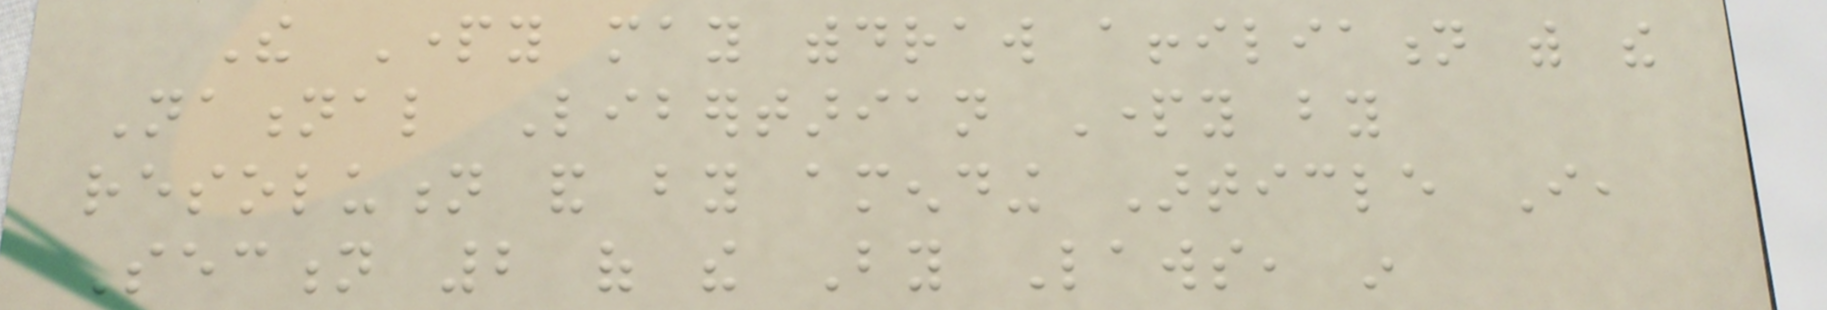The Party may withdraw affiliation with the
National Libertarian Party by
resolution and by amending Article I,
Section 2 of the By Laws, in
